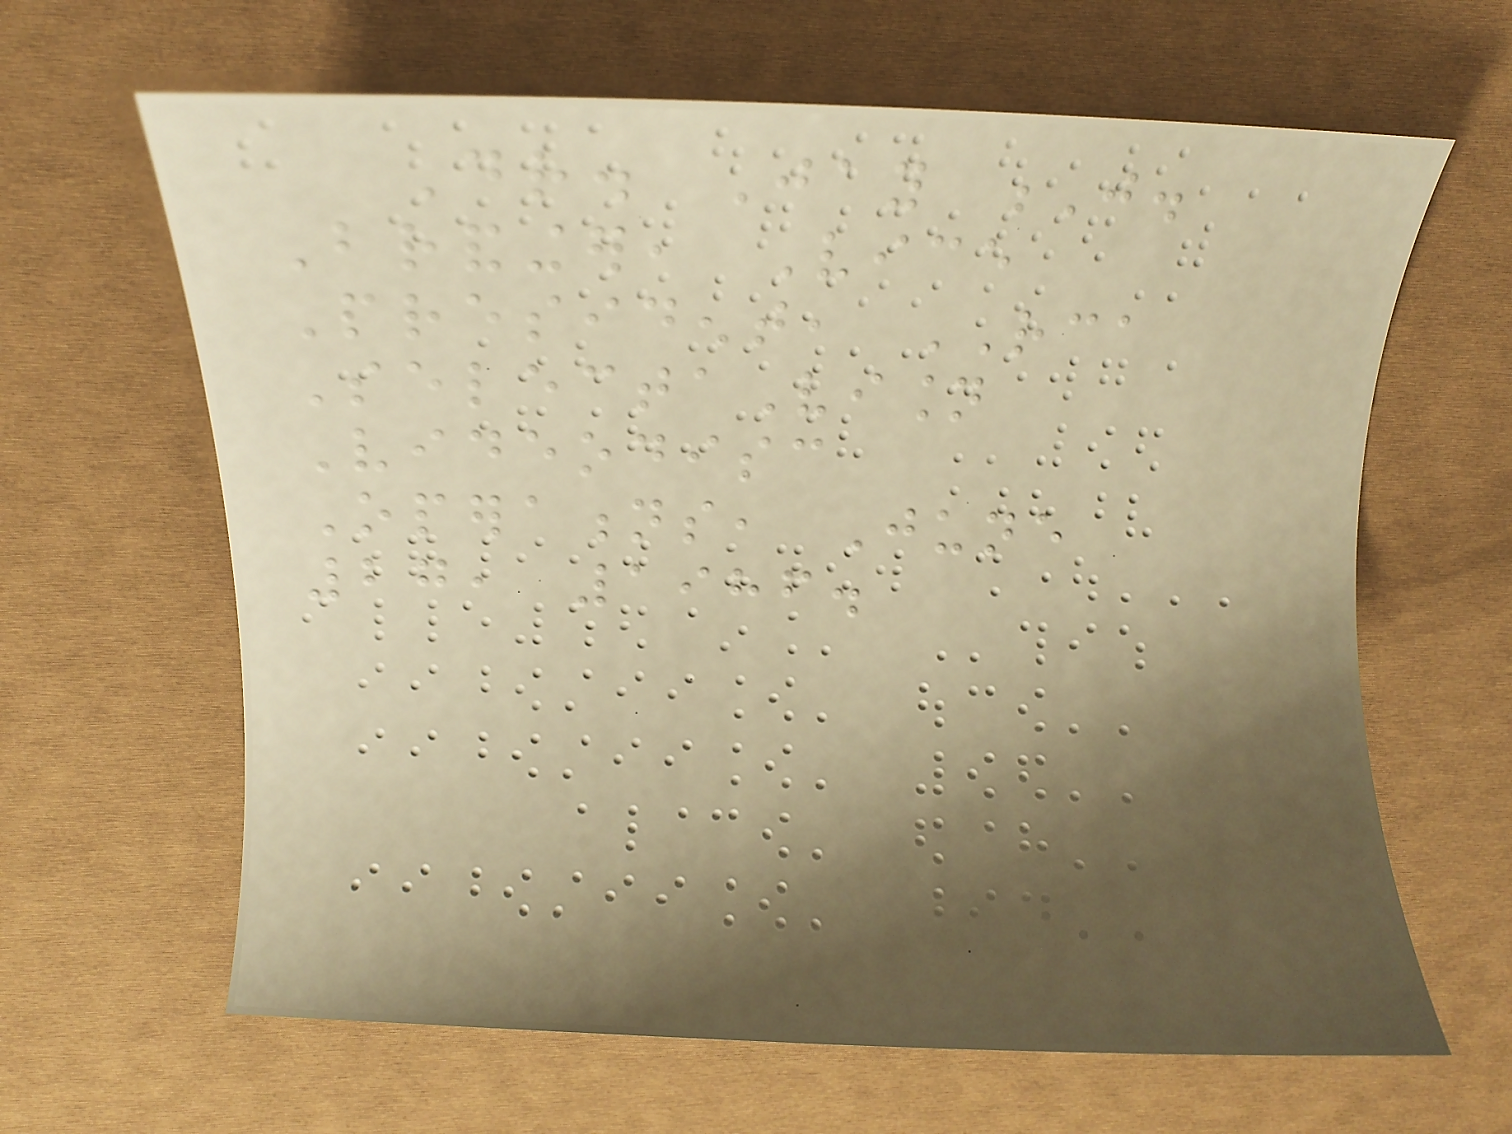Dr. Jay J.
Brandinger, Vice
President, RCA
SelectaVision
Videodisc
Operations, June
27, 1986.
